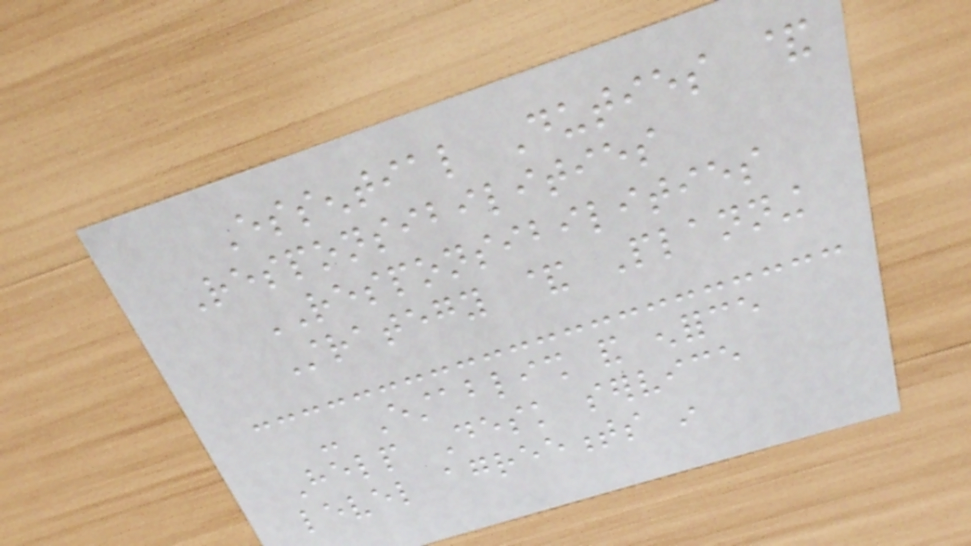Essential Duties &
Responsibilities
RESPONSIBILITIES
Strategy & Planning
- Establish and enforce
Help Desk service
level agreements in
